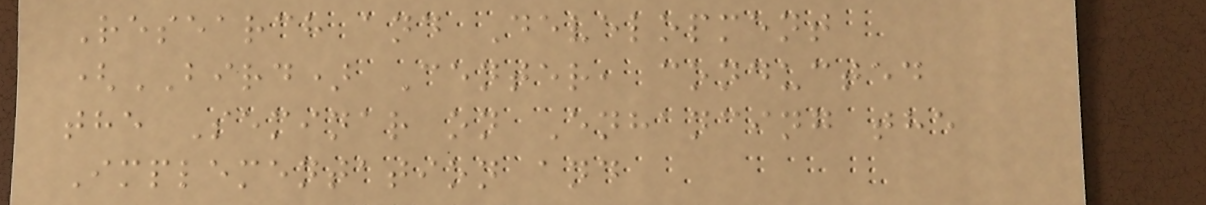Research and Development
(BIRD) Center, conducted
the Seminar on Enhancing the
Implementation and
